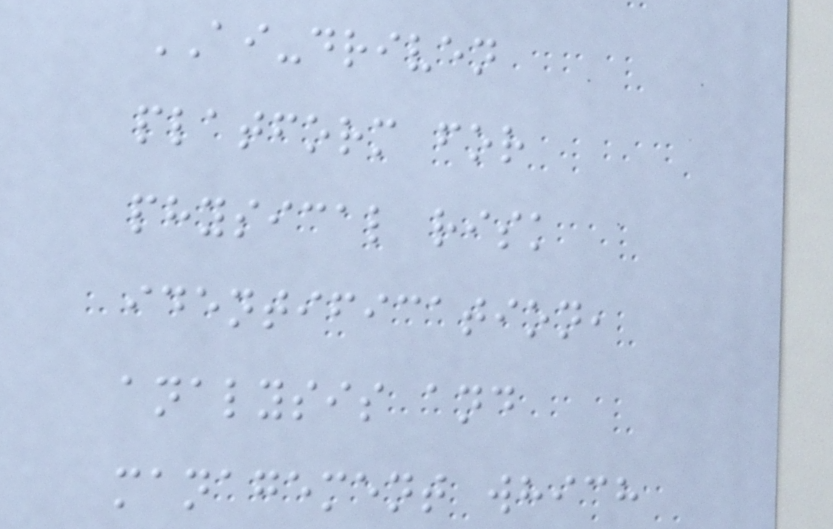AI-driven
platform for
physical risk
identification,
analysis and
management which
